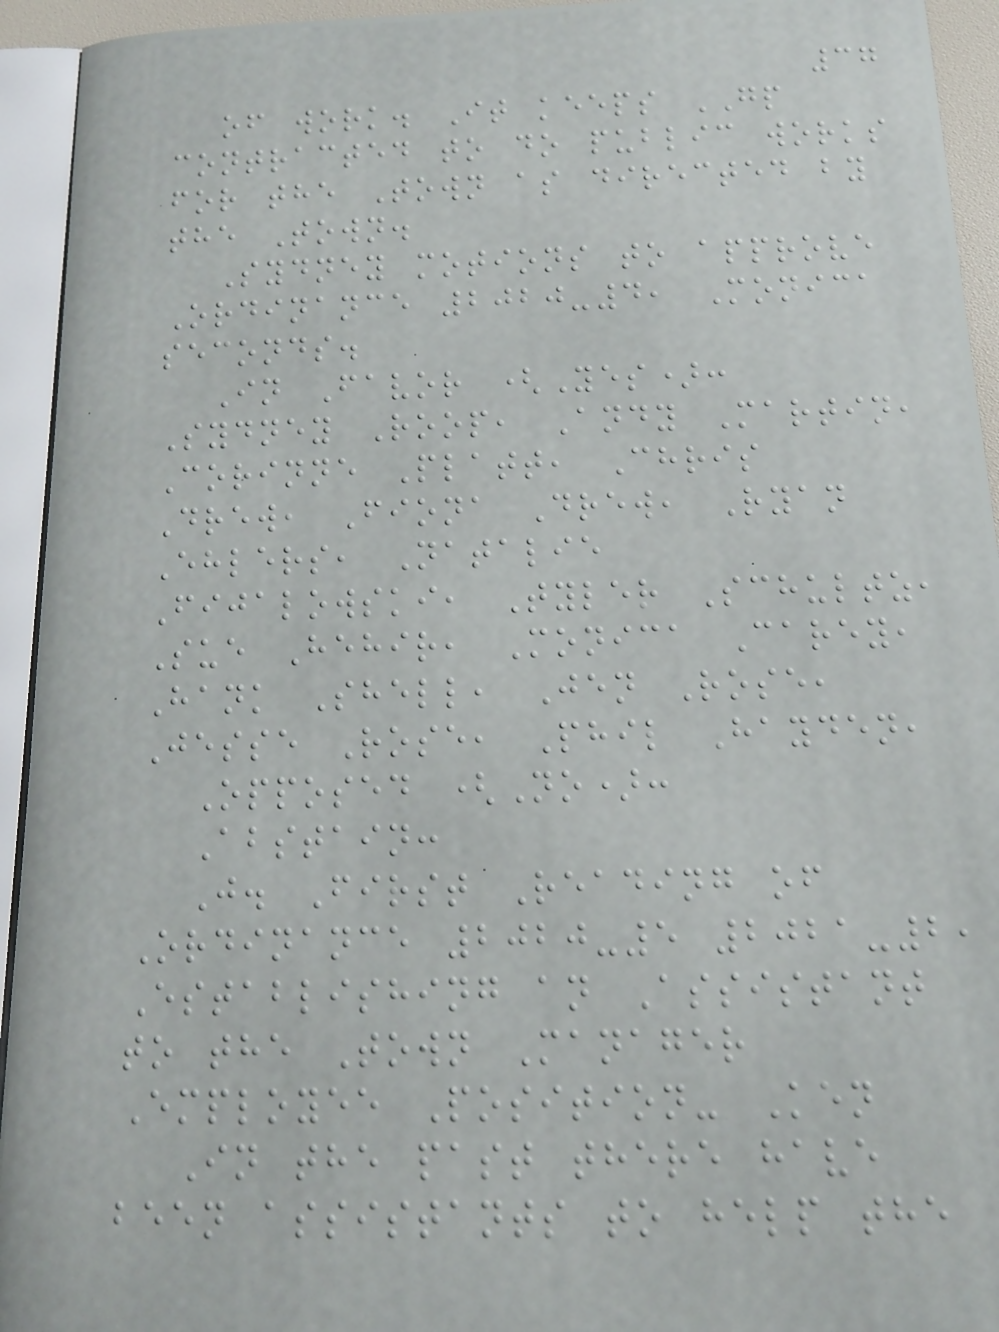37
of work. It keeps GP
contracted to do public works
for the Town as directed by
the Town.
Sydney motions to approve
Ordinance 2020-4, Monica
seconds.
In Favor (Yes):
Sydney Roop, Andy Martin,
Corinne Platt, Chris
Drew, Fiona Drew, Ryan
Ehlers, Natalie
Fijalowski, Tyler Schultz,
Sue Hehir, Monica Carey,
Hank Shell, Jen Rose,
Jesse Rose, Phil Hayden,
Opposed (No):
Abstain:
J. First Reading of
Ordinance 2020-5 2021-2,
Establishing an Assistant
to the Town Manager
Employee Position- Ken
In the past there have
been assistants to help the
